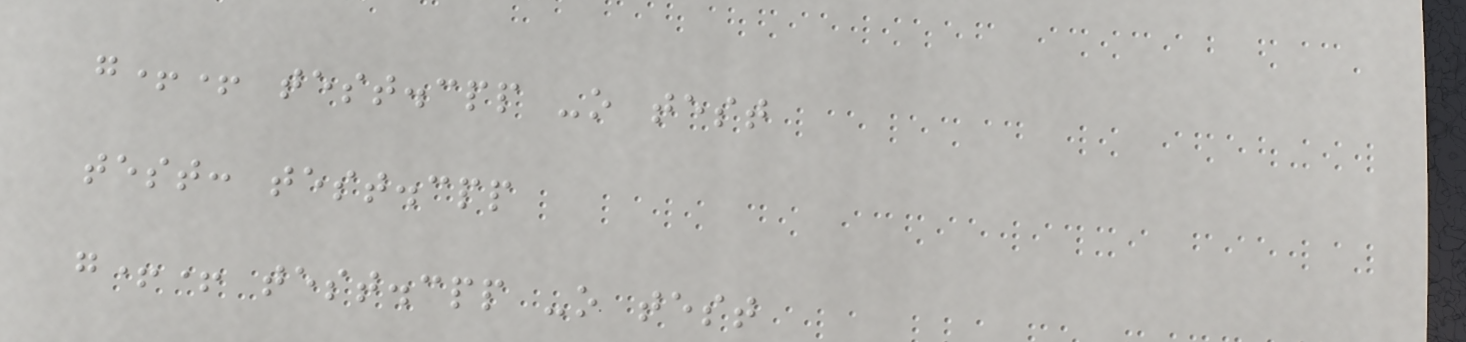g++ test.cpp -o test
test: test.cpp
g++ test.cpp -o test
